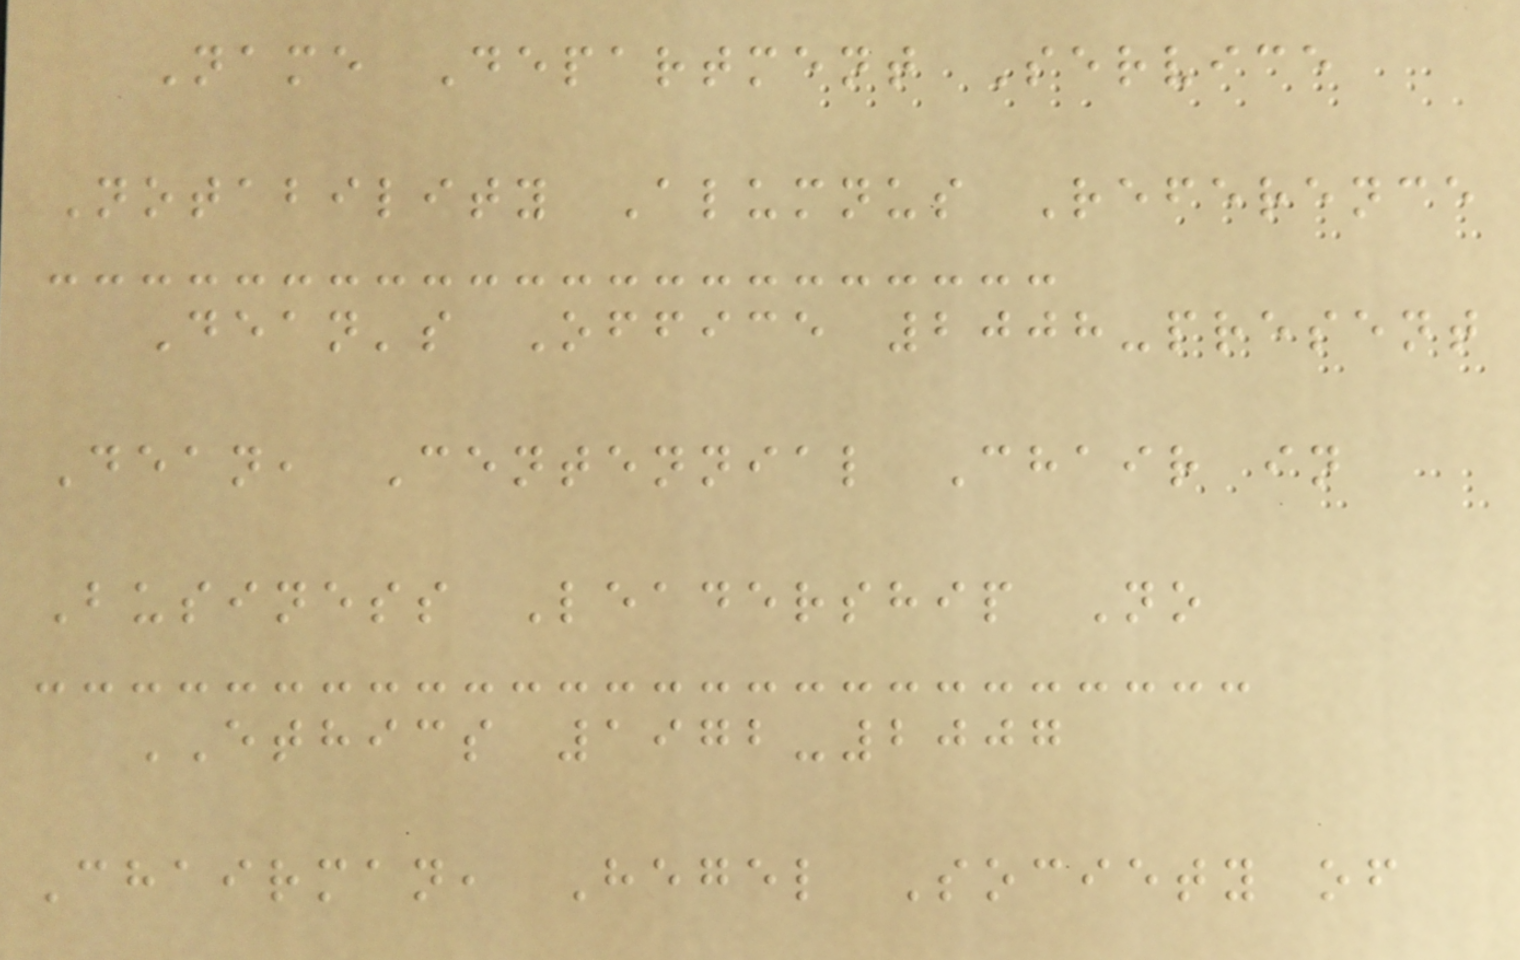Name Department Service
Notability Alumnus Reference
Dean's Office 2008-present
Dean, Centennial Chair in
Business Leadership No
ETHICS 1972-2007
Chairman, Hegel Society of
